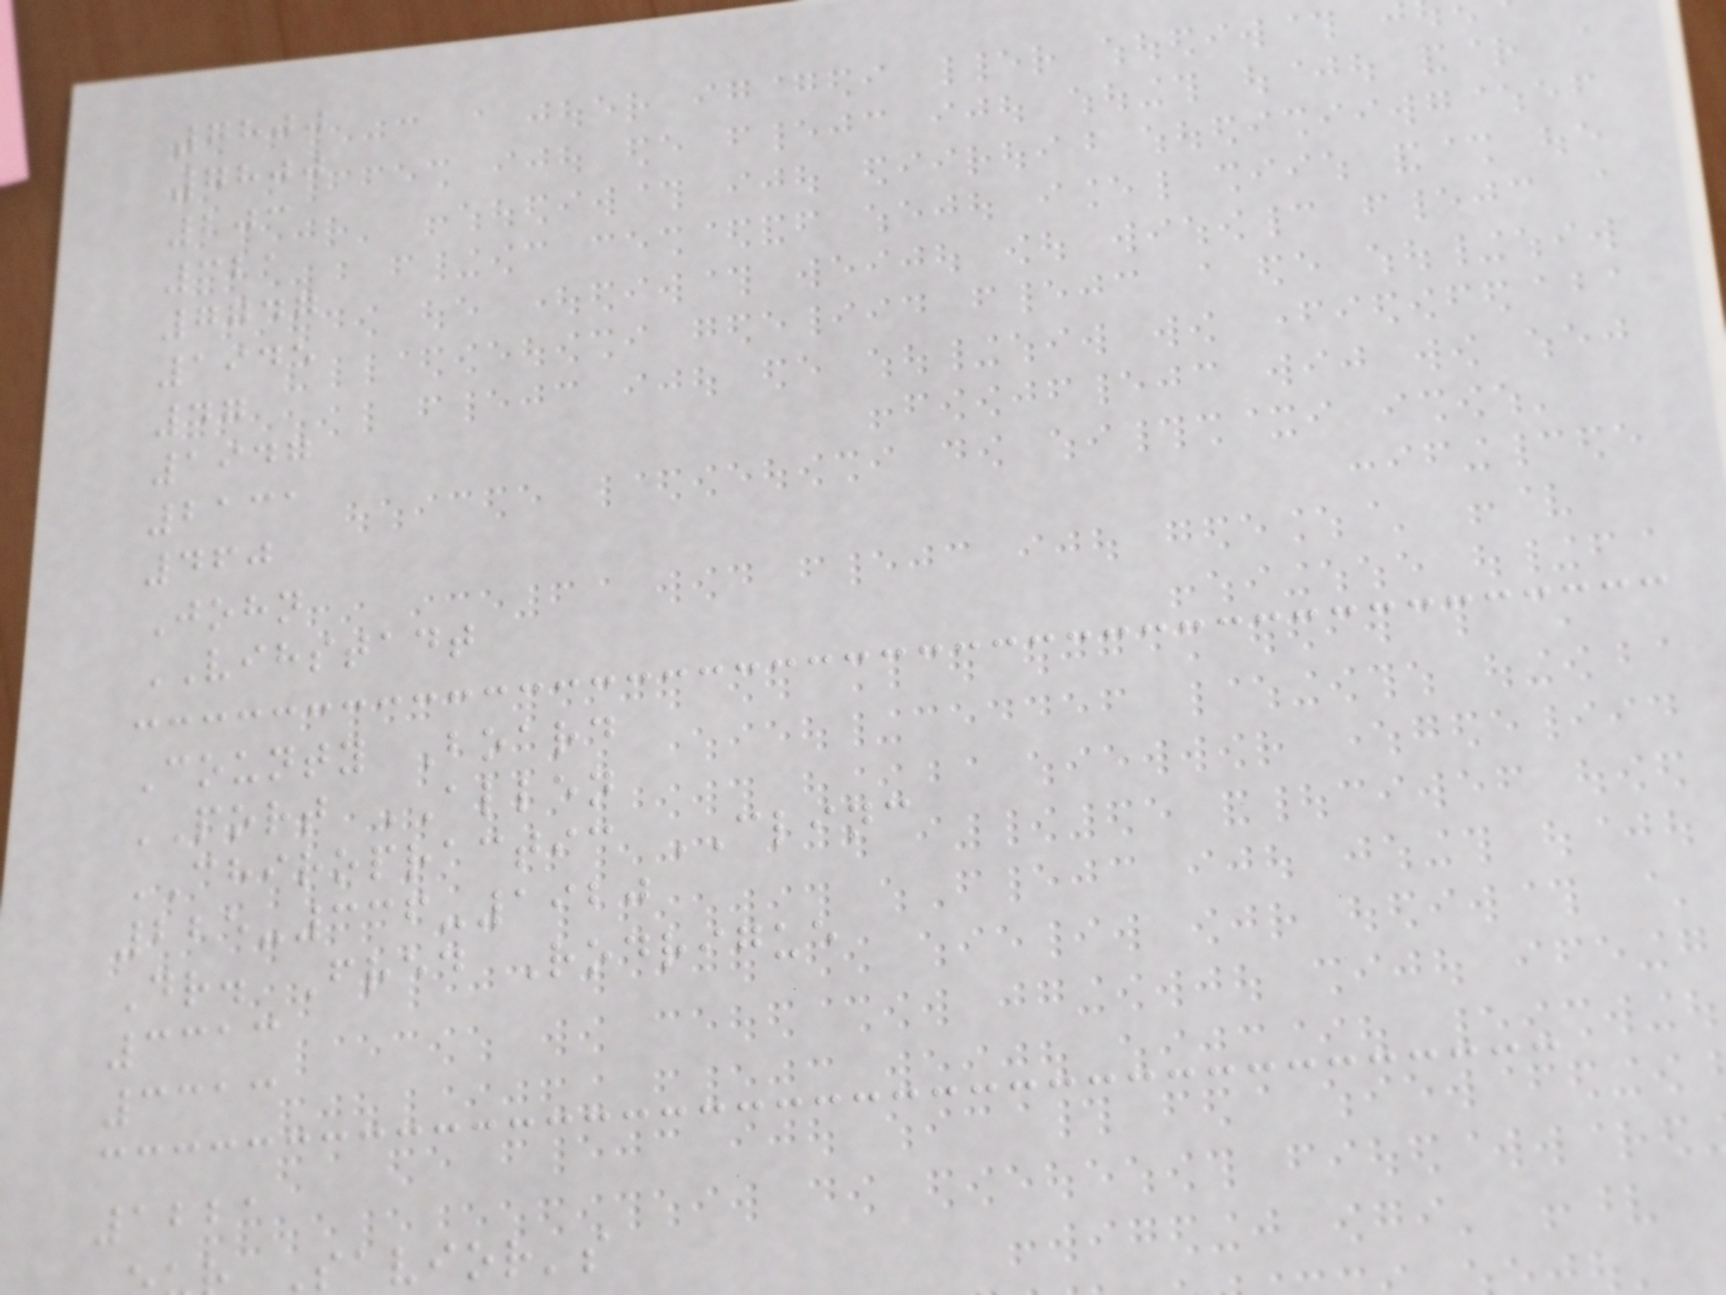7800
7800
203
321
7747
1945
47
1947
2131
460
John
VIHSTADT
County Board
PORT ALLEN
CHIROPRACTIC CLINC
225-336-1920
Dr. Fred Rodrigue
3313
3313
1221
Savior's
